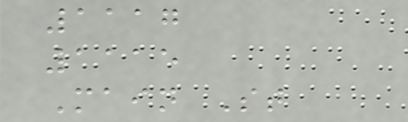1117
1115
Main St
